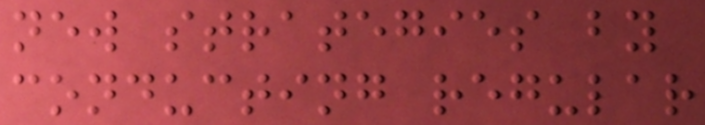new strategies by
conducting regular
